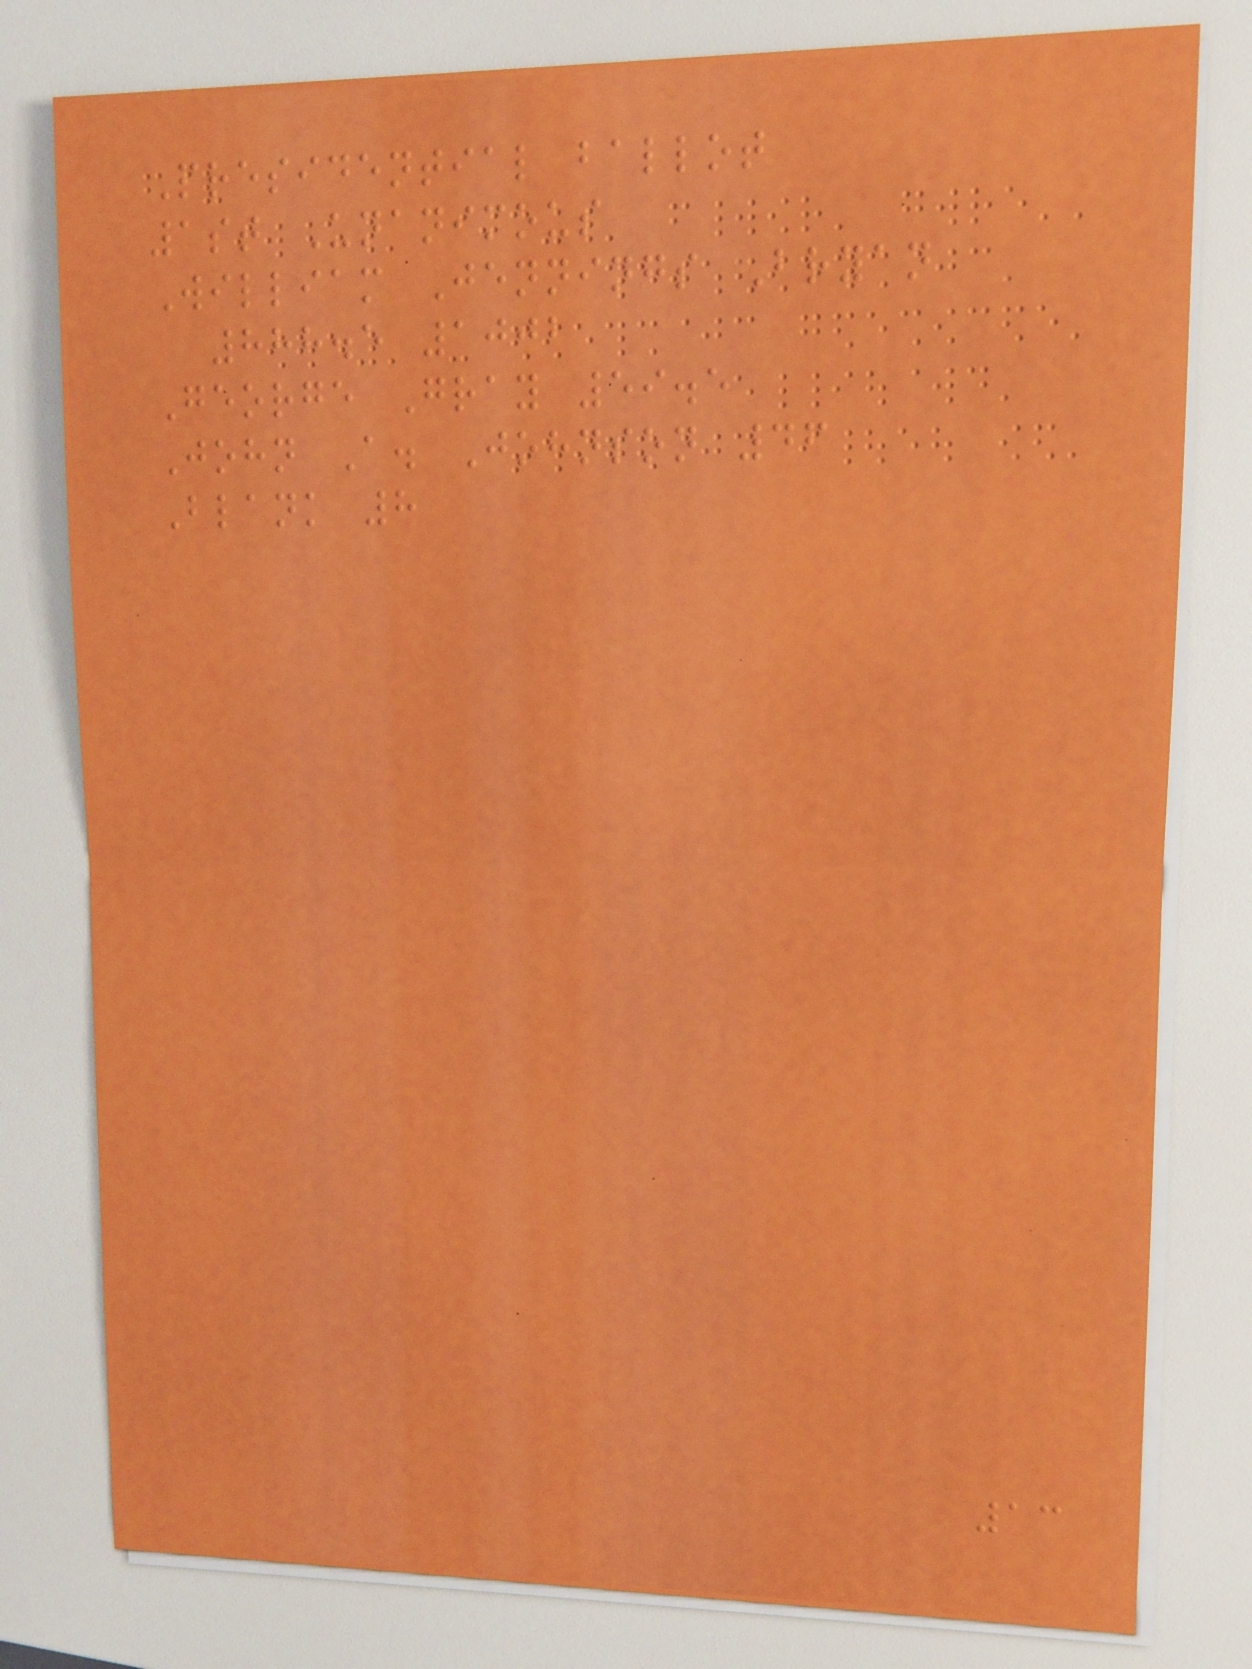Presidential ballot
1st Unanimous
William Jennings Bryan
888.5 1002
George Gray 59.5
John A. Johnson 46
Blank 8
13
